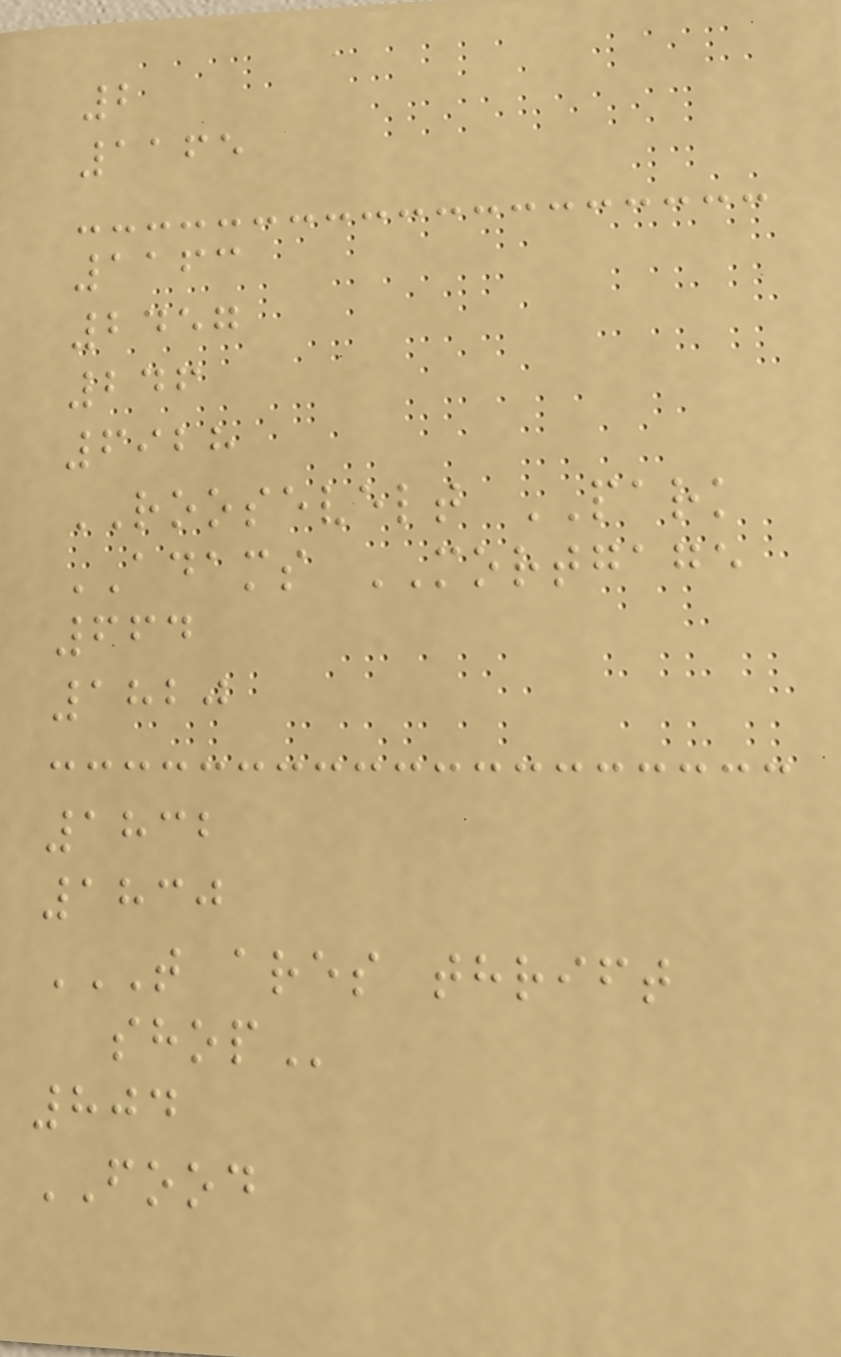2
1165
1163
2457
246
6928
ROOSEVELT PARK
ADAMS MORTGAGE
664
1820
1832
1830
T ARES THRIFT
SHOP
804
FOOD
